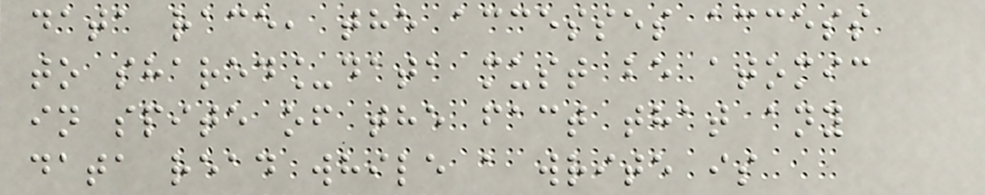data race, the accesses access
to shared_data must be atomic
in spite of the fact that any
data read while a write is
